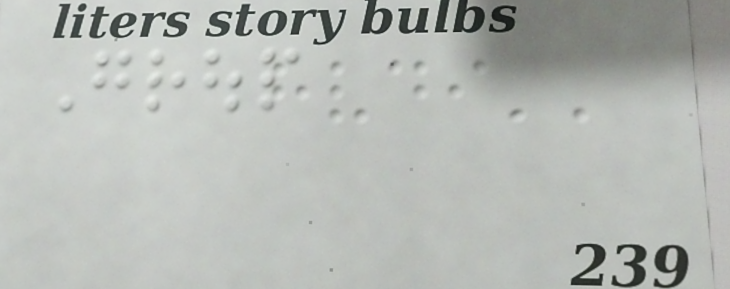Group
